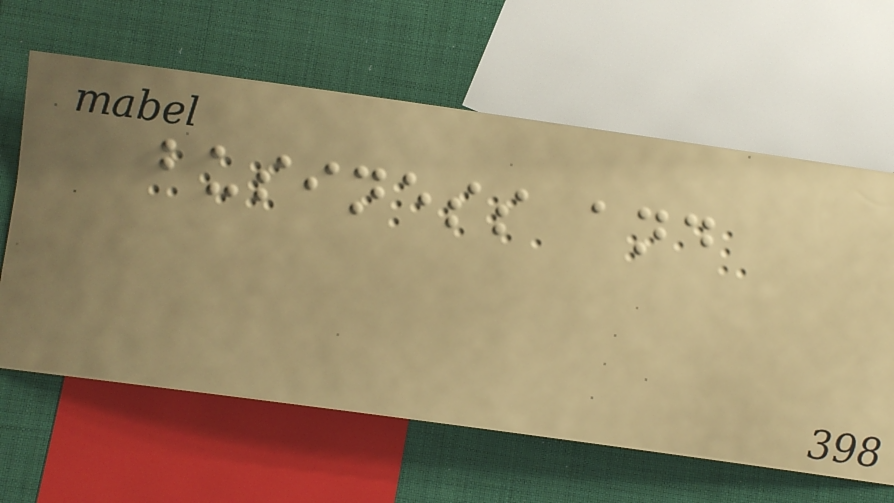business and
